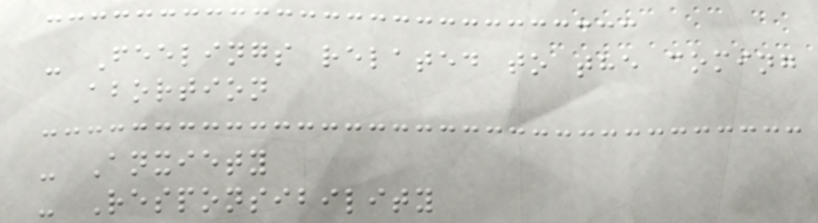- Feelings related to the coming
abortion
- Anxiety
- Responsibility
